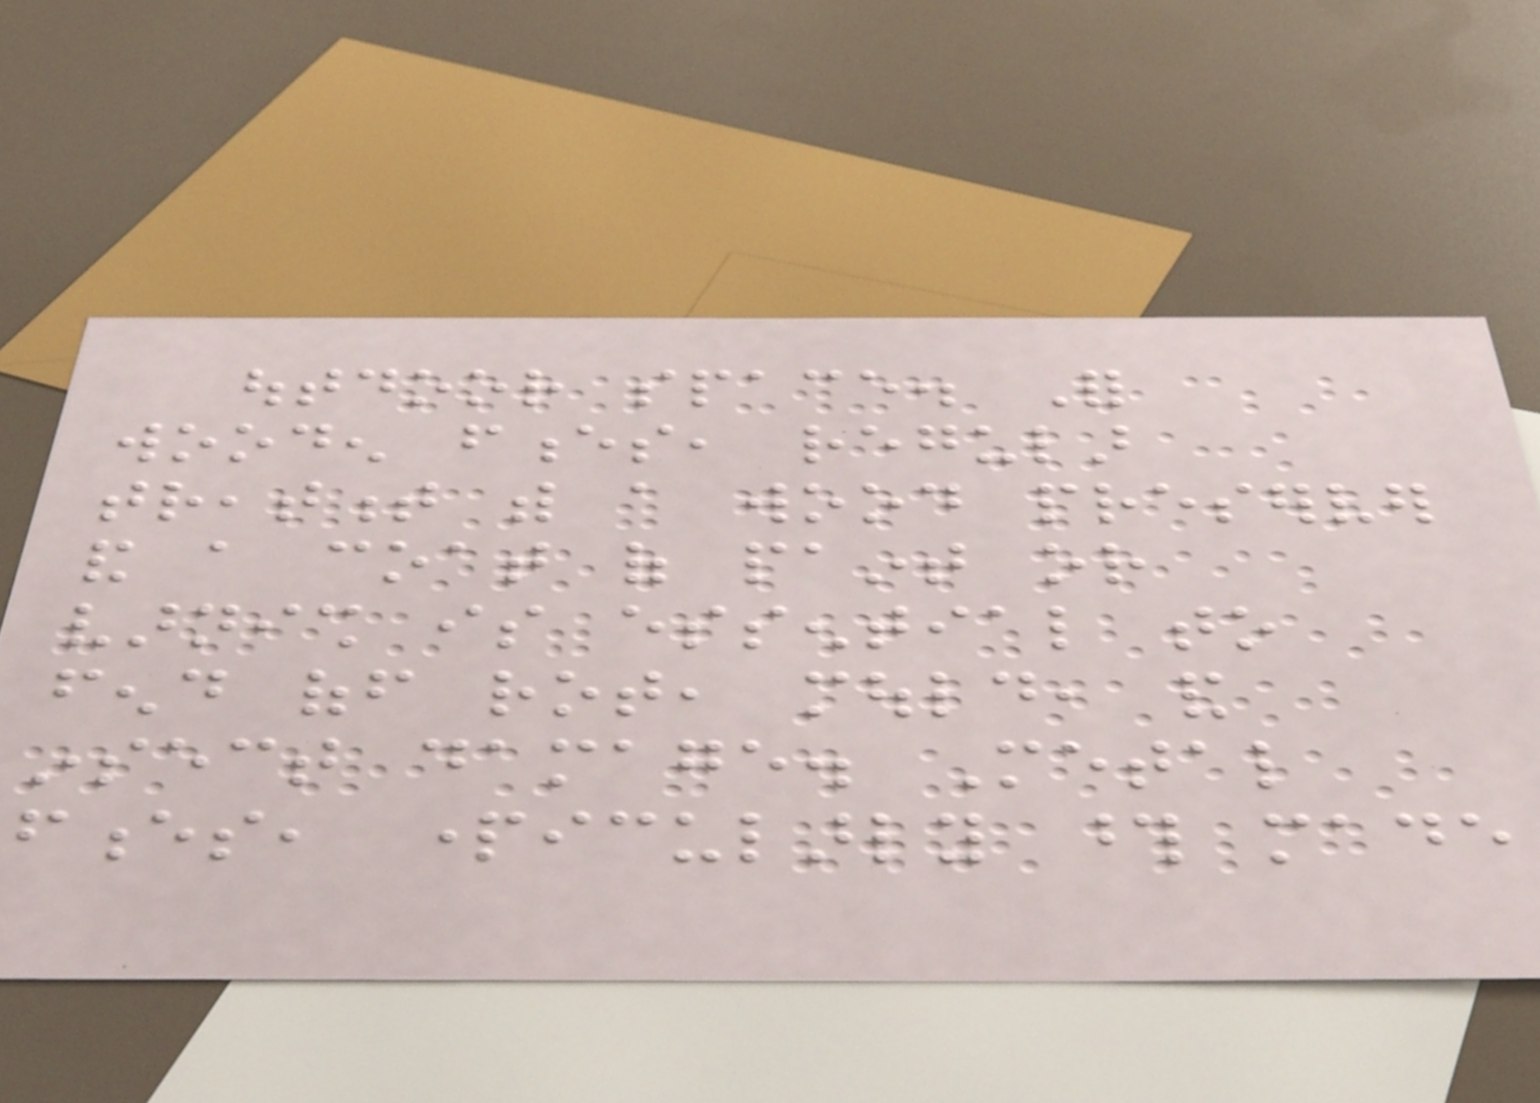outdoor space. For
wooden fences, regular
treatment with a wood preserver
and a coat of paint or
varnish is essential to
fend off rot, mould, and
insect damage. Metal
fences, particularly those made
